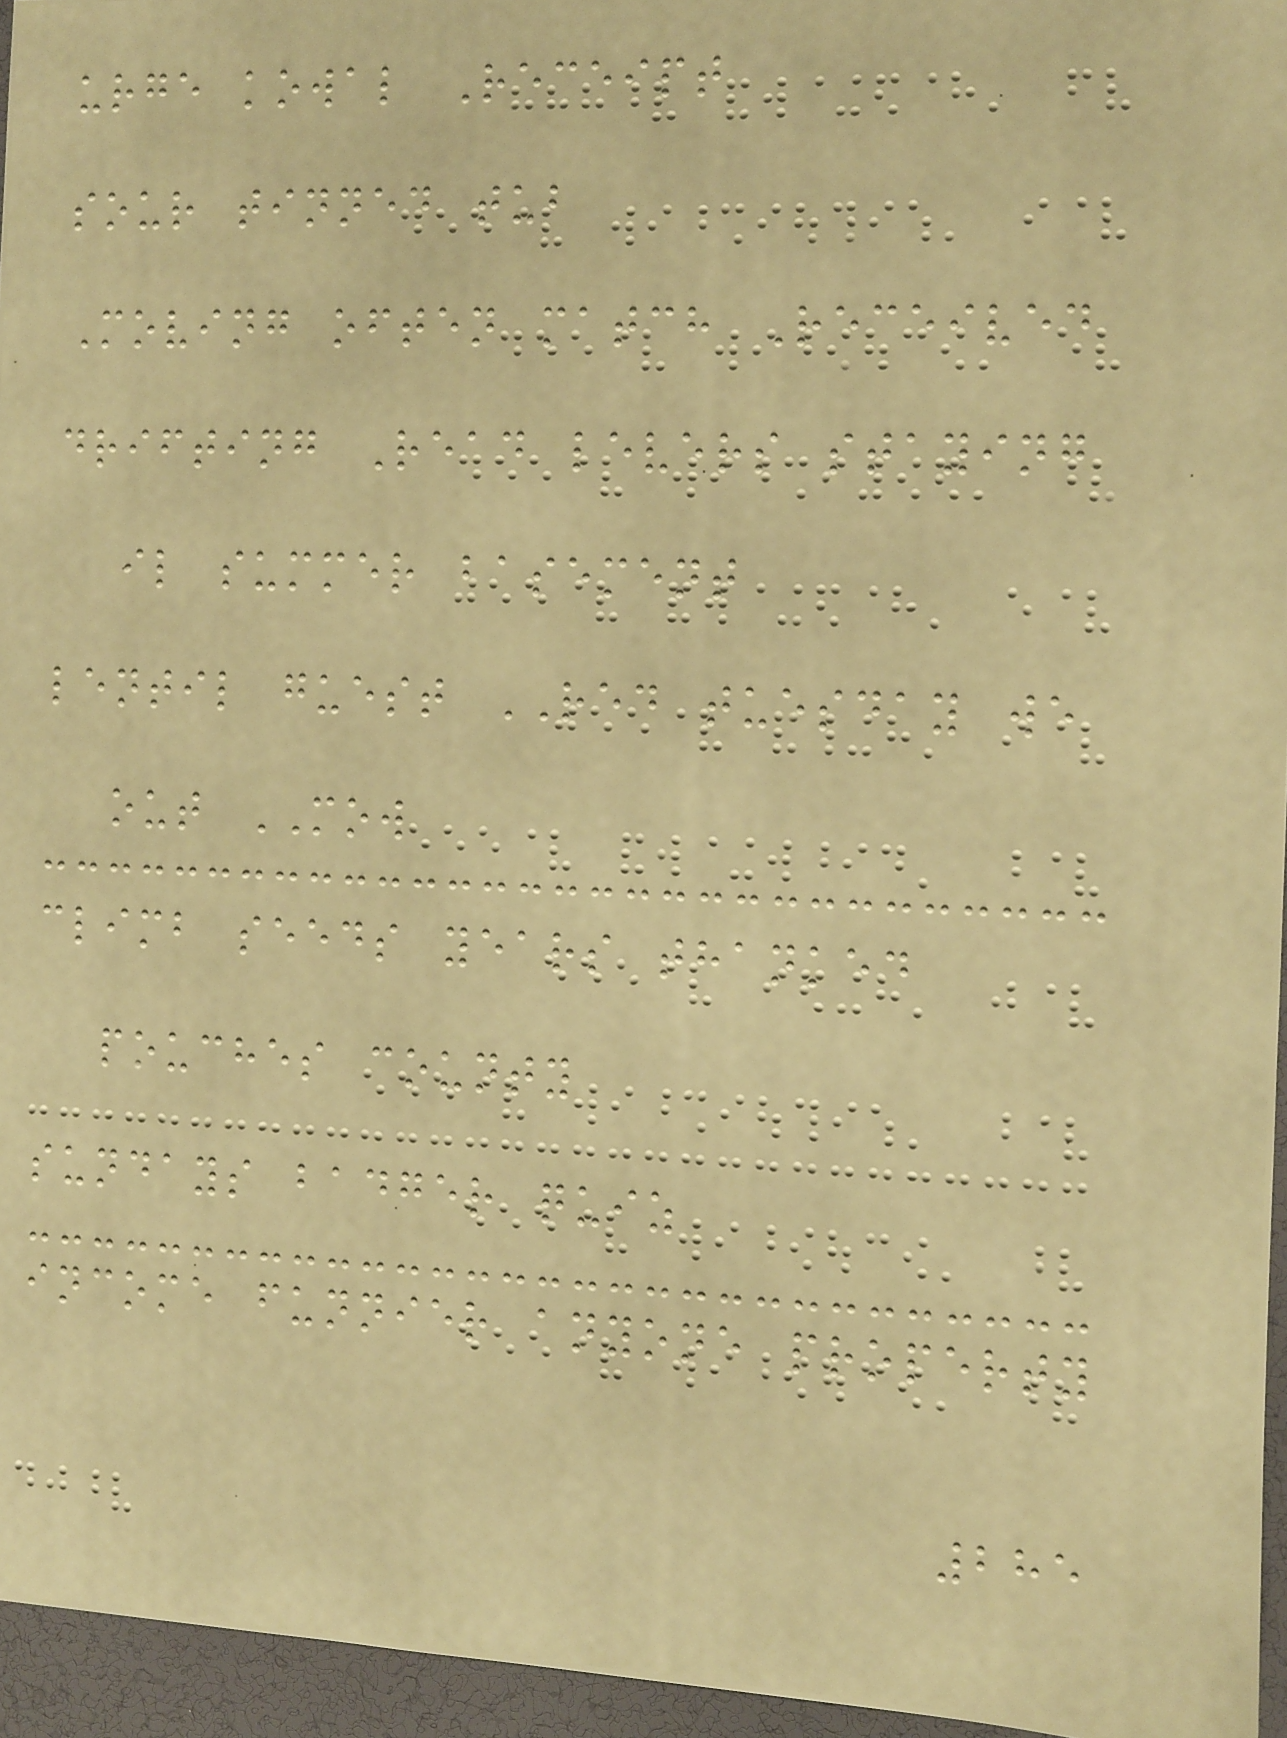urge kowal Receipt
sour tinned tub
Moving often match Received
drifting Read levers staying
il summer basement
lentil guest RED tuesday we
out MOW
climb seeds years thanked
pouches county
sundays badger quiz
income funnier anyone property
285
